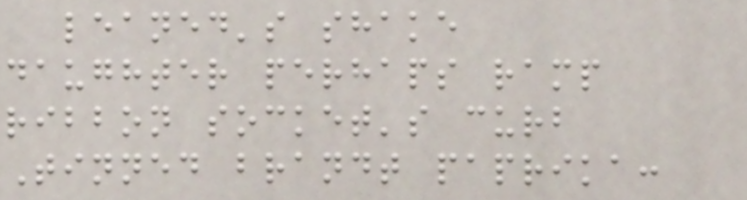leaned's shake
daughter perhaps ramp
ribbon socket's curb
Tinned brandt paprika:
